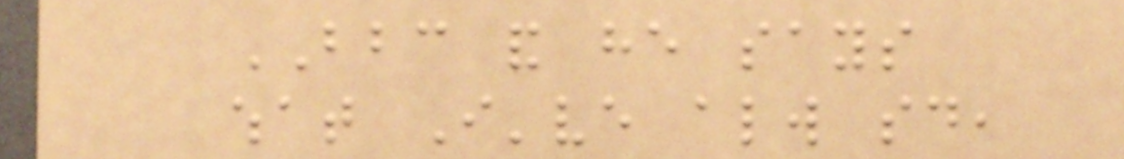BBC and he says
what I've always said,
